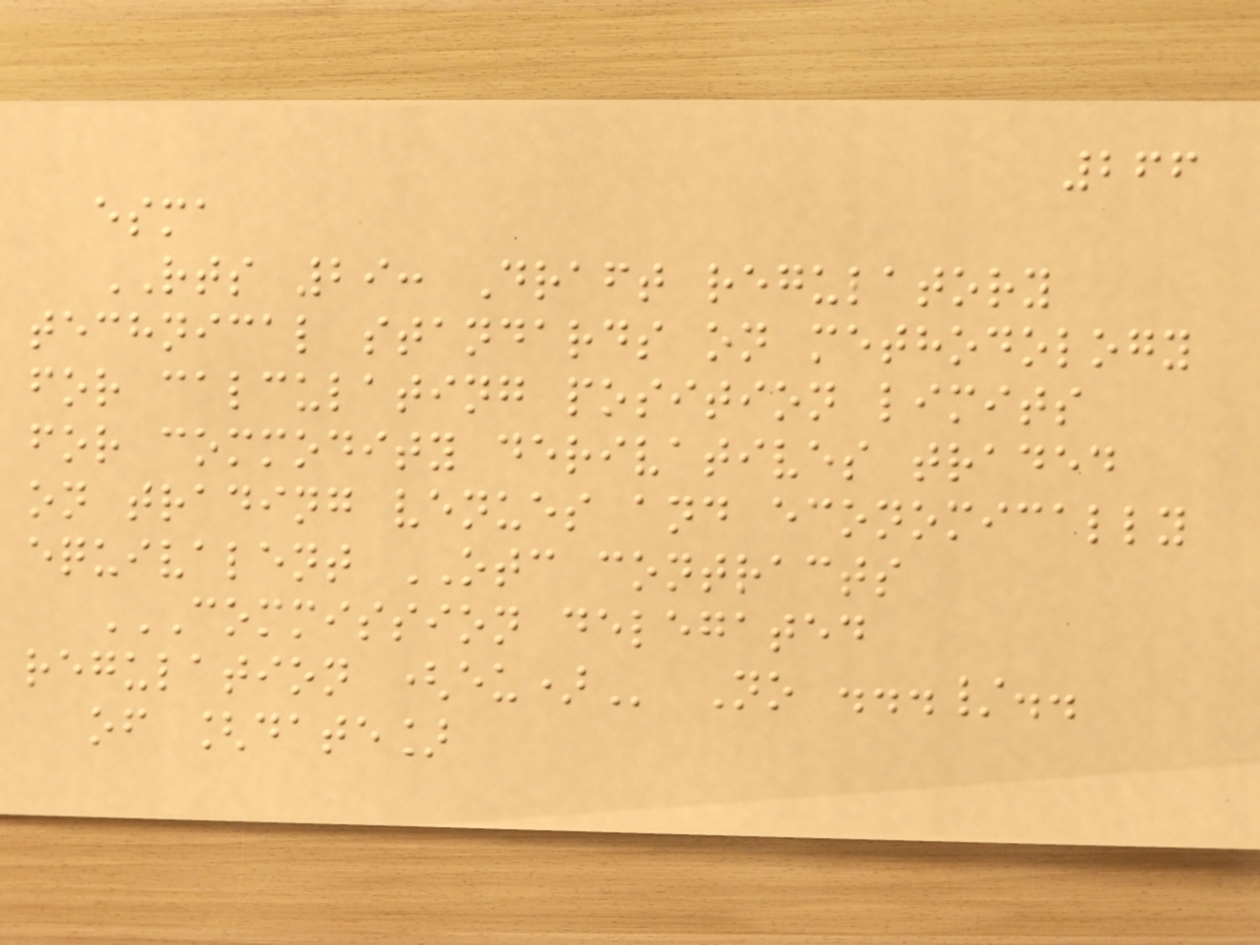266
esma
RTS 29: Draft regulatory
technical standards on methodology
for calculating position limits
for commodity derivatives traded
on trading venues and economically
equivalent OTC contracts
COMMISSION DELEGATED
REGULATION (EU) No .../..
of [date]
